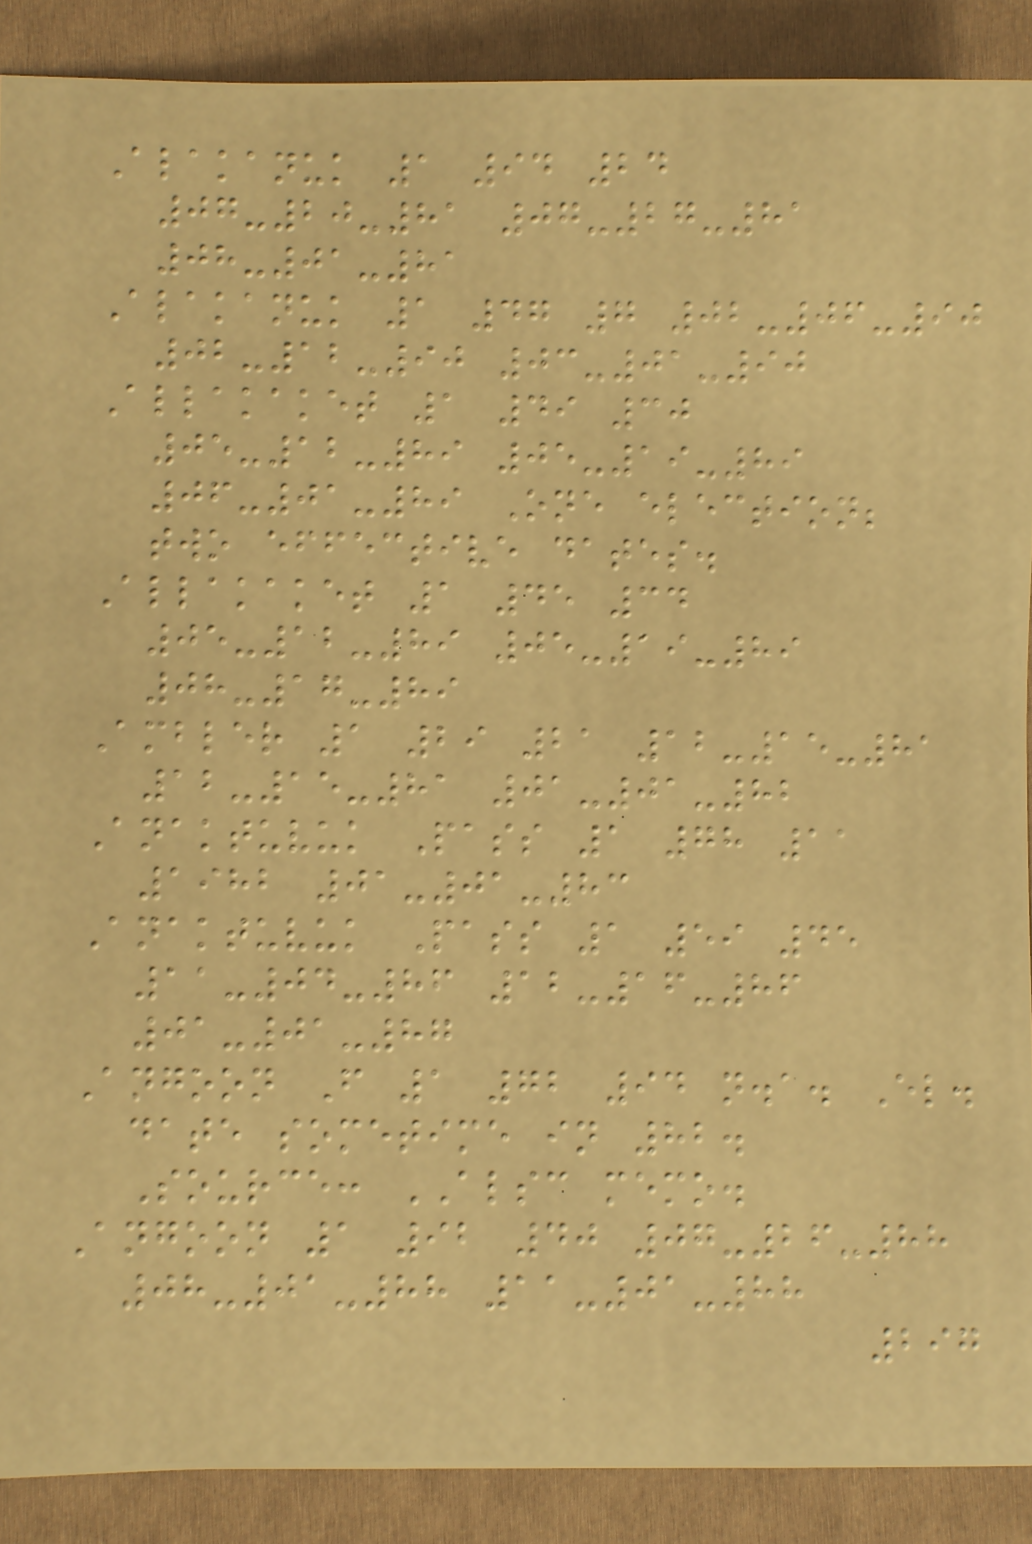Alakanuk 1 94 24
07-20-81 07-27-81
08-01-81
Alakanuk 1 47 7 02-06-90
02-12-90 03-01-90
Allakaket 1 49 30
05-12-89 05-19-89
06-01-89 One election;
two effective dates.
Allakaket 1 45 34
05-12-89 05-19-89
08-17-89
Ambler 1 29 21 12-15-81
12-15-81 01-01-82
Anaktuvuk Pass 1 78 11
1982 01-01-83
Anaktuvuk Pass 1 59 45
11-04-86 12-16-86
01-01-87
Angoon F 1 72 94 n.a. El.
date sometime in 82.
Source: ALSC memo.
Angoon 1 92 40 07-26-88
08-01-88 11-01-88
297
